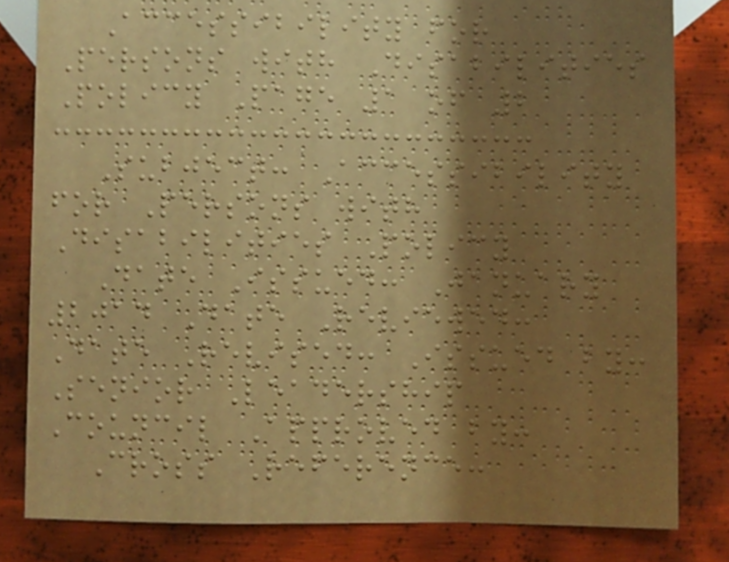Accessibility for
Persons with Disabilities
Policy Page 1 of 2
Subject: Accessibility
for Persons with
Disabilities Policy
Date Issued: January
2014 Date Reviewed:
Date Revised: Issued by:
Senior Leadership
Council Approved by:
Cross Reference:
